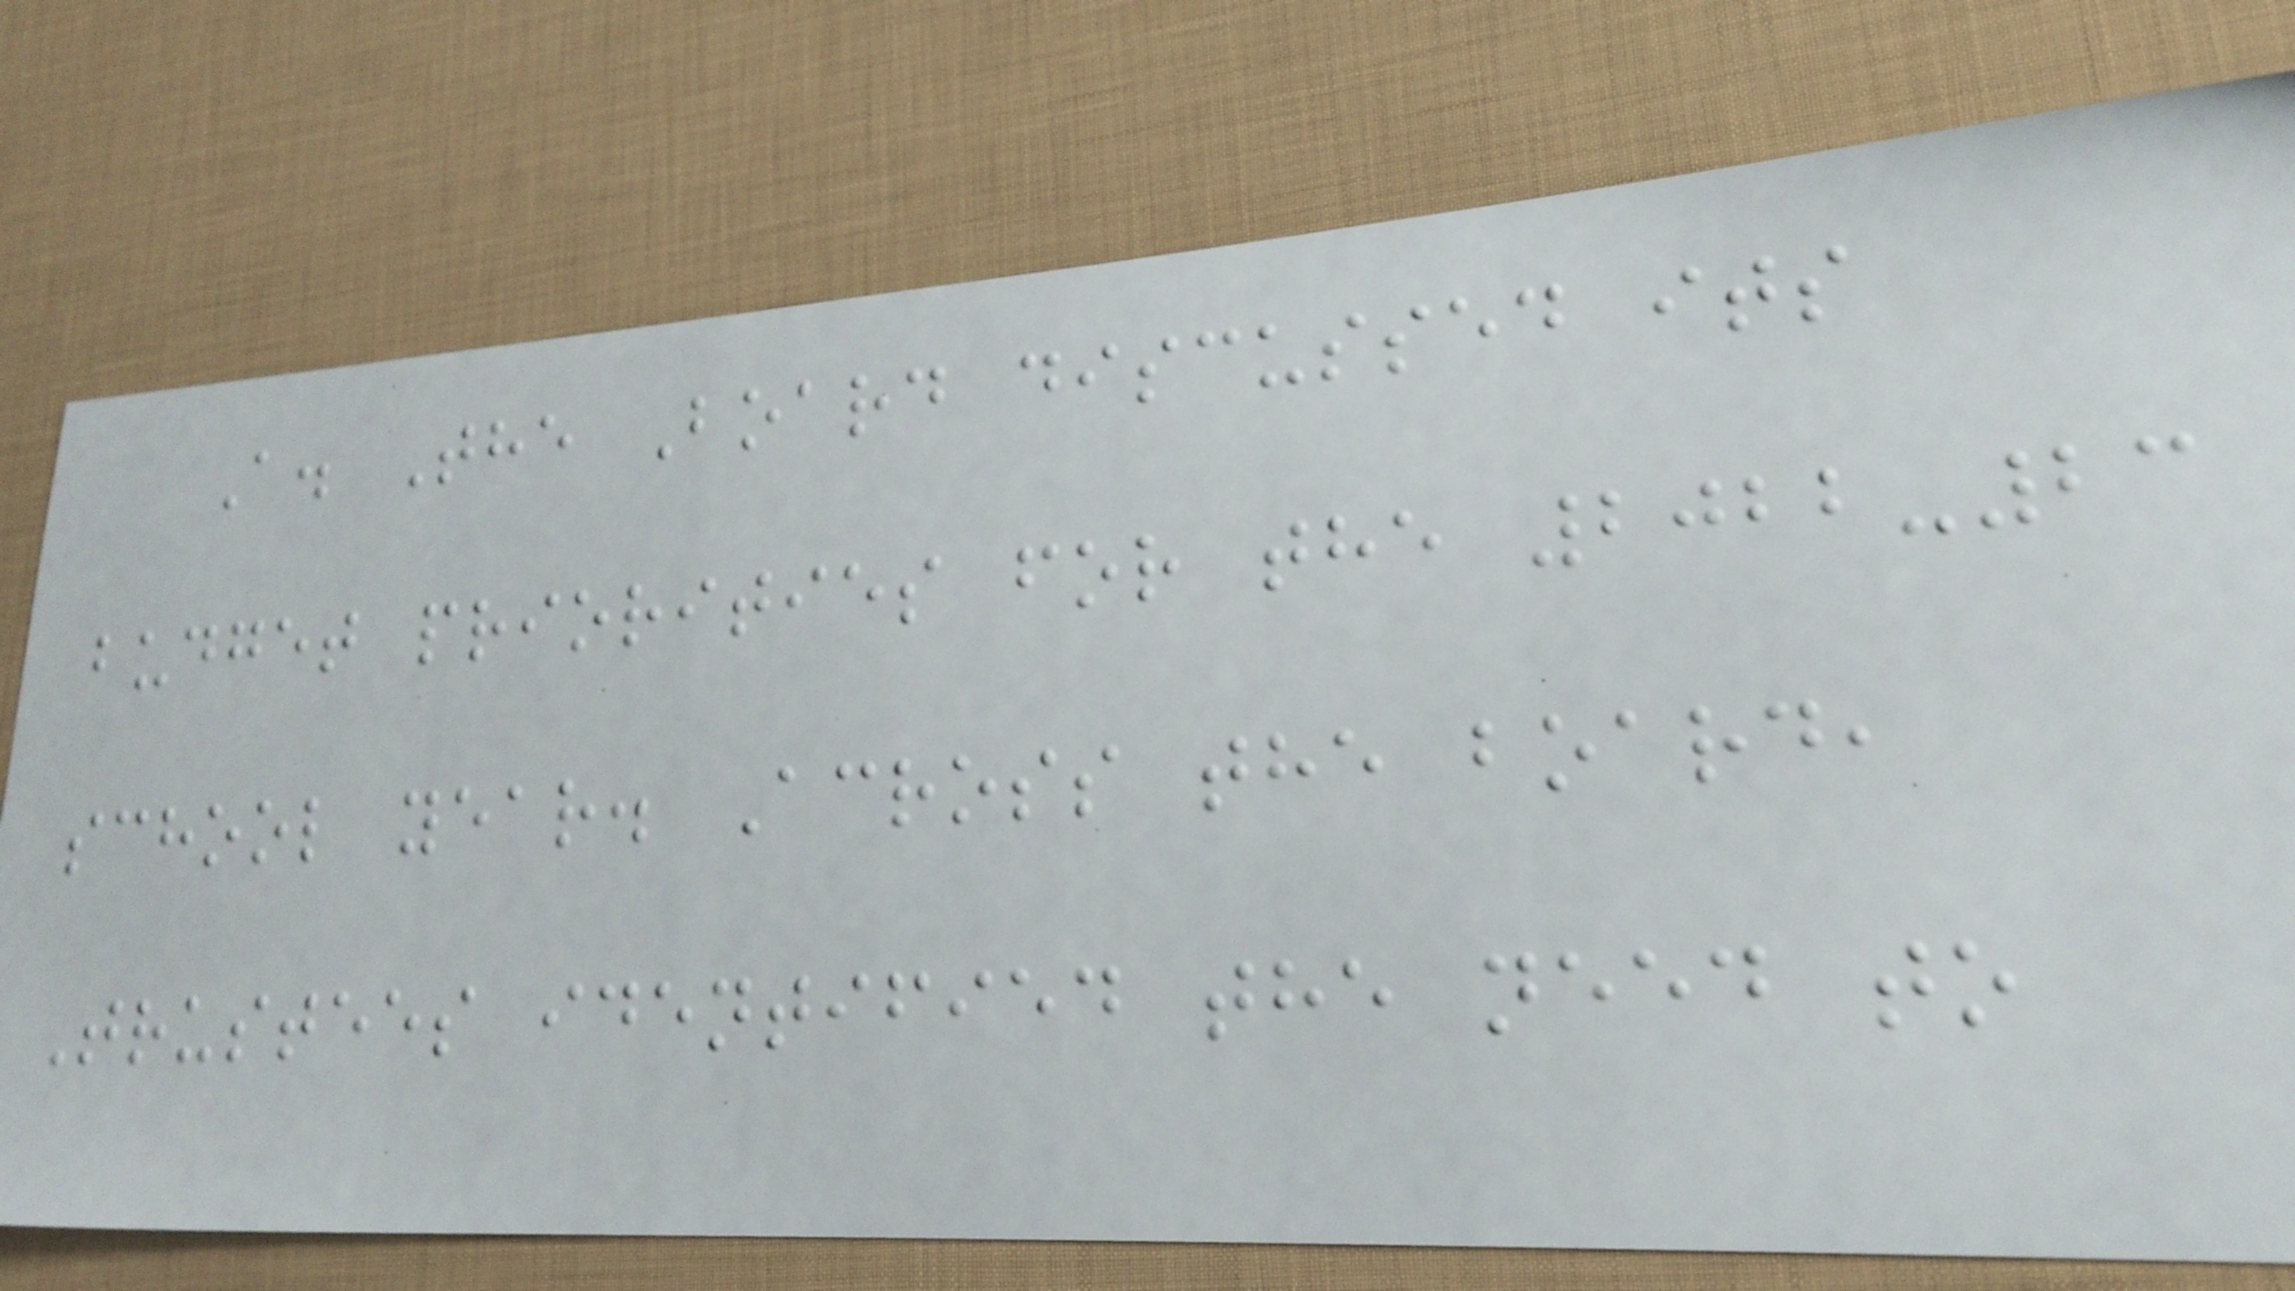A. The Board discussed its
budget priorities for the 2022-23
school year. Across the board,
Trustees identified the need to
